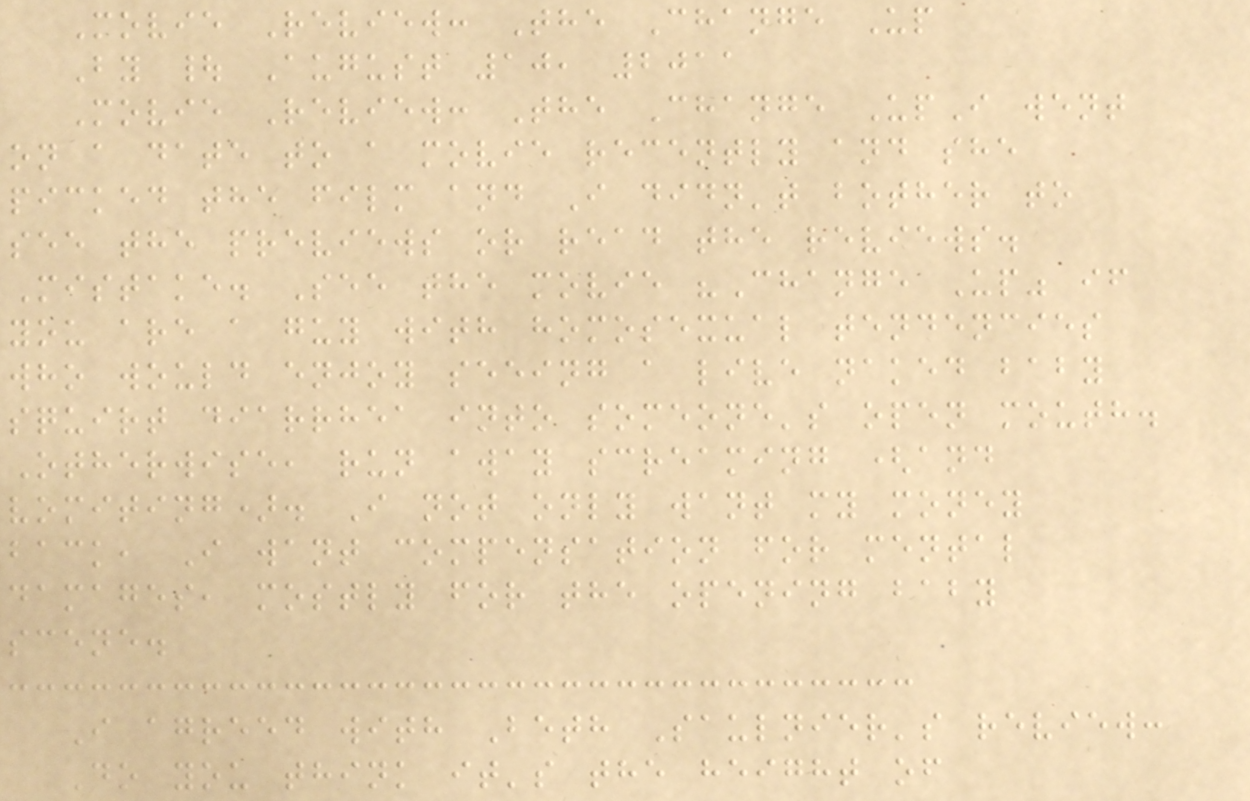Movie Review: The Change Up
By | August 10, 2011
Movie Review: The Change UpI went
on a date to a movie recently and she
picked the film and I didn't bother to
see the previews or read the reviews.
Mistake. See the movie "Change Up" if
you are a guy with homosexual tendencies
who would enjoy seeing a live naked baby
squirt diarrhea into someone's open mouth.
Otherwise, run away screaming (and
vomiting). I not only want my money
back, I want compensation for mental
damages, mostly for the opening baby
scene.
I agreed with Beth Saulnier's review:
Do you think it's the height of
